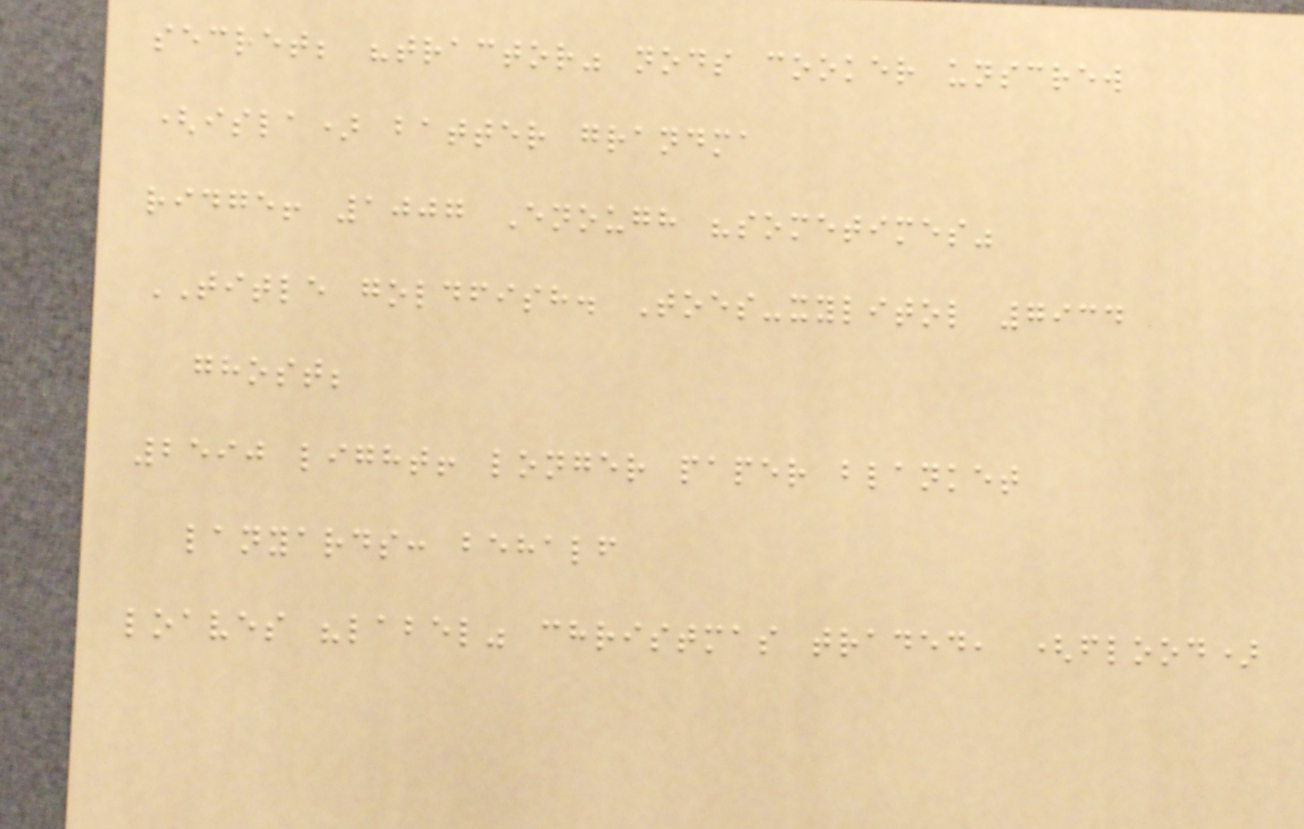secret; "tractor" nods cooker unscrew
(isla) batter grandma
ridge! 1007 Enough "sometimes"
TITLE goldfish. Toes-xylitol 7934
ghost;
2590 light! longer paper blanket
lanyards: behalf
loaves "label" christmas traded, (flood)
